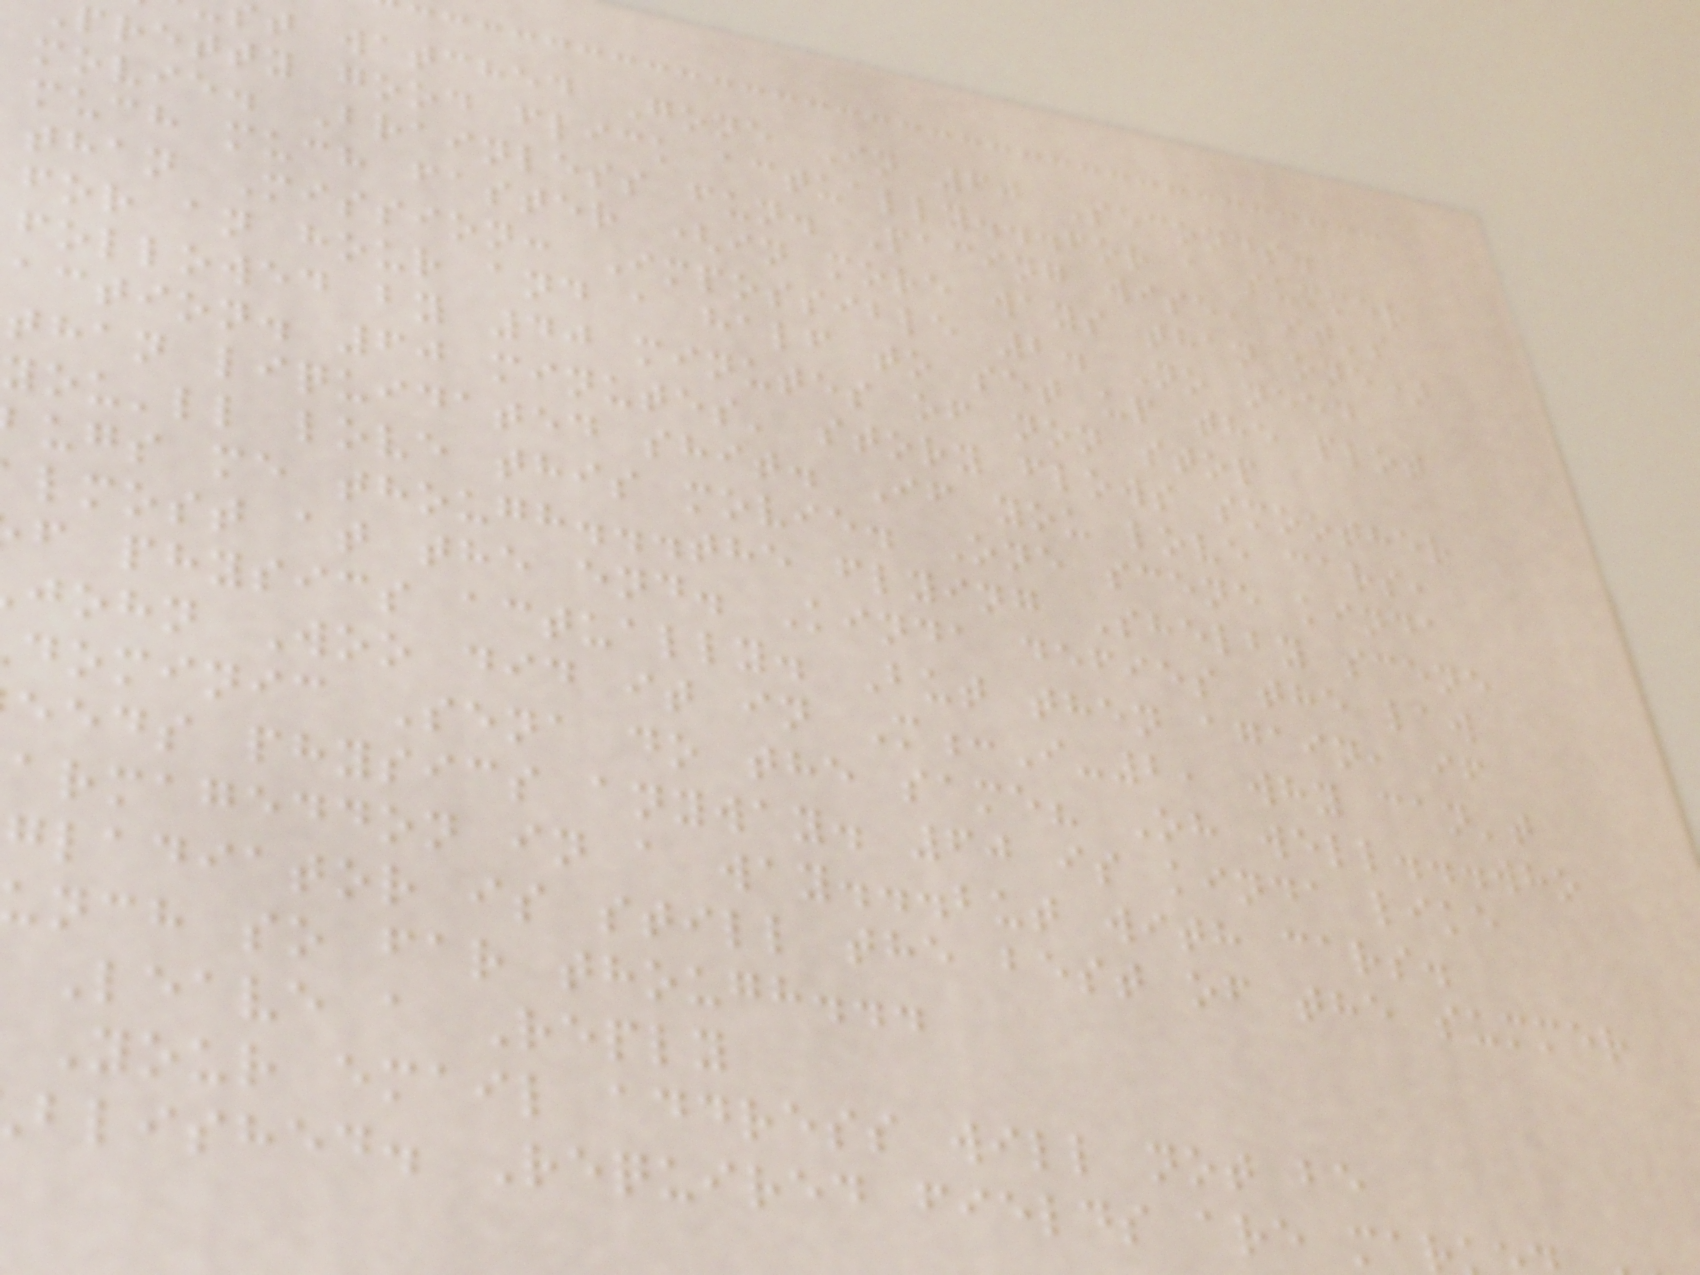t watched Gone In 60 Seconds.
pretty good flick actually...for a summer
movie. Brainless fun. Pacing wise, it's
much much faster (in more ways than one)
than Mission: Impossible 2. No need
for an hour and a half to set up the plot
followed by 40 minutes of non stop
action. 60 minutes' story flows smoother
than liquidated shit. If you love cars,
you'll love this movie. One scene kinda
ugs me though...the flying Shelby scene
lmost at the end. Kinda defies the law
f physics actually. But then again, if
john Woo did it in M:I-2, why can't
dominic Sena do the same? Oh well...who
eeds physics anyway. 60 is kinda like
armageddon in a way...but with cars.
gladiator is still the best of the summer
unch so far though...
Leave a Reply
Your email address will not be
blished. Required fields are ma
